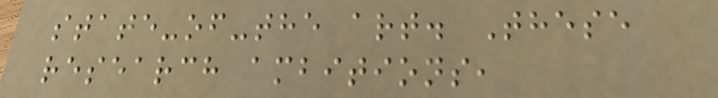state-of-the art. These
research ambitions,
